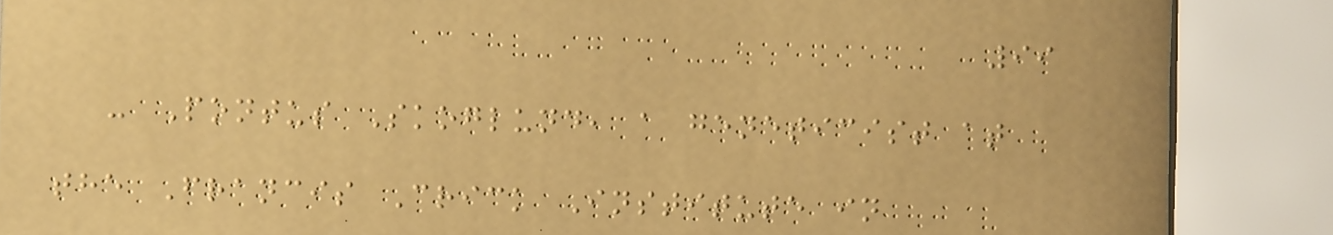99
- Pontus Skoglund, a geneticist at
the Francis Crick Institute in
